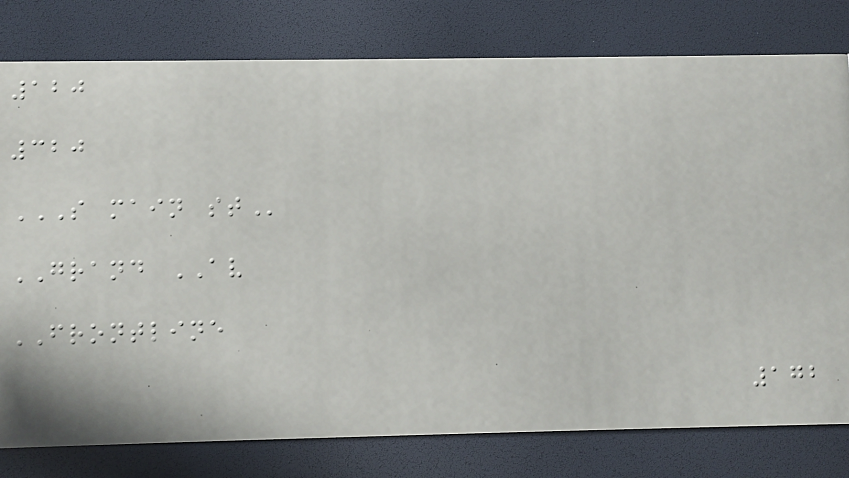120
320
S MAIN ST
GRAND AV
FRONTLINE
172
